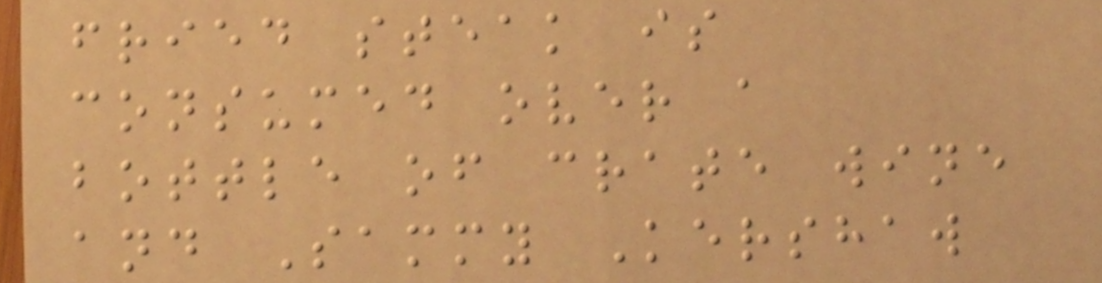fried steak is
consumed over a
bottle of crate wine
and Sammy Kershaw
